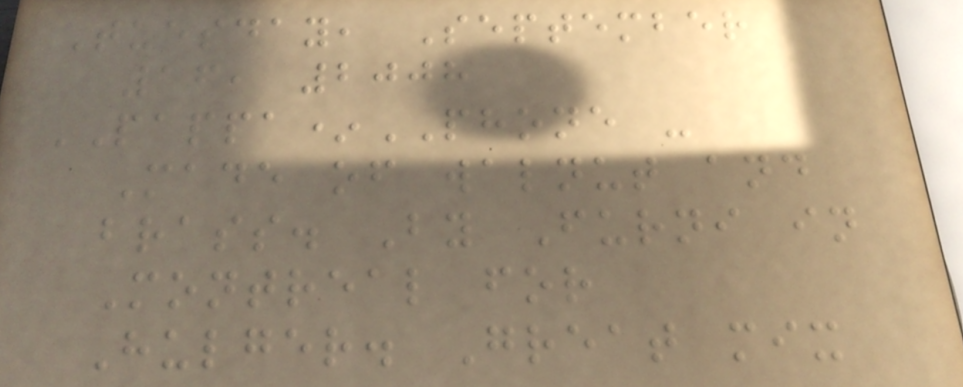Tuesday, September
16, 2008
PAPPA*PHONE -
Made of walnut and
brass. By Furni in
Montreal for
Hulger. Great mix
